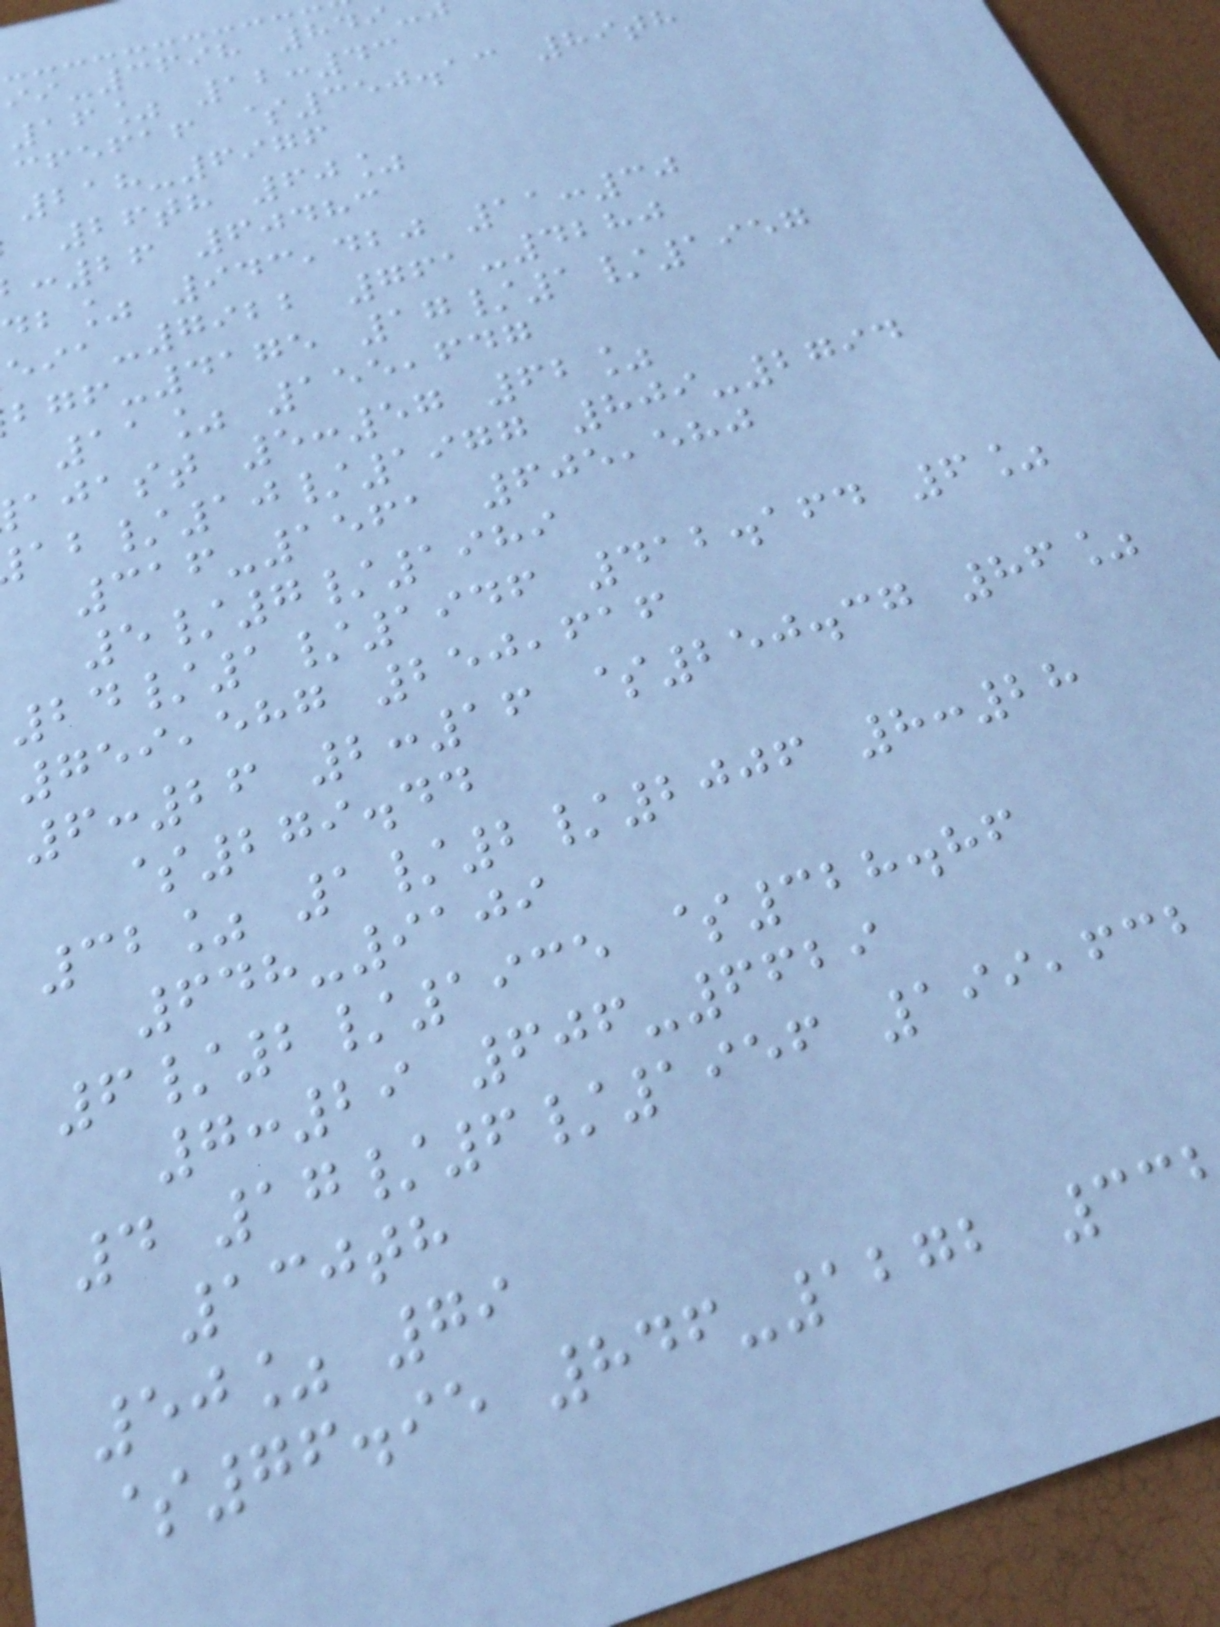-3698 849
16% 12:43
cfefaf $350.13 89th
218-6976
26th 60%
:26 60483
db% 943,420 11:30
-7922 761-4280
-4175 17/1/1957
11% 155,647
ajast 5:57 62%
/10/1977 809-2794
316-1561 605,580
5/7/1989
24/1/1946 412.164 6%
759,587 250,616
6:26 2:16 $250.37 86%
$279.44
32% 1/2/2006 8:28
648-9109
6/2/1935 $328.86
7:29 606-6629
4 17/6/1956 199,632
130th
50% 79
$76.95 846-1272 33
